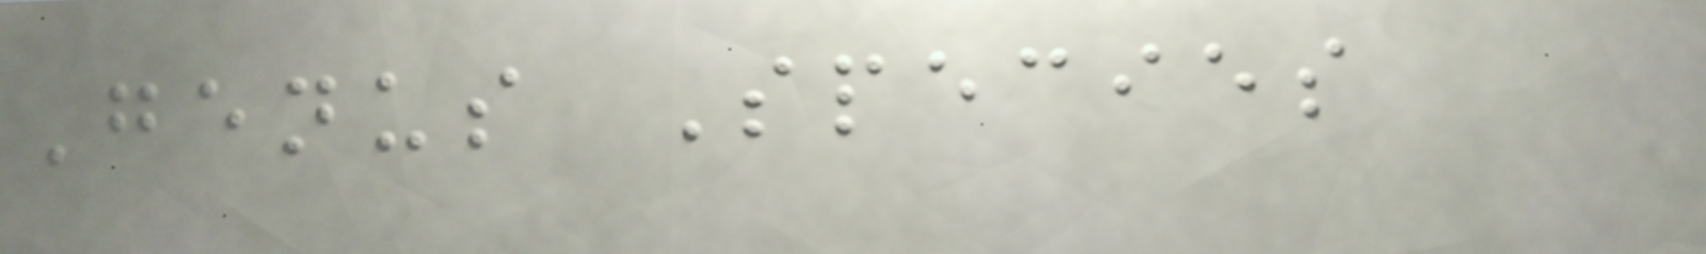Genus Species
